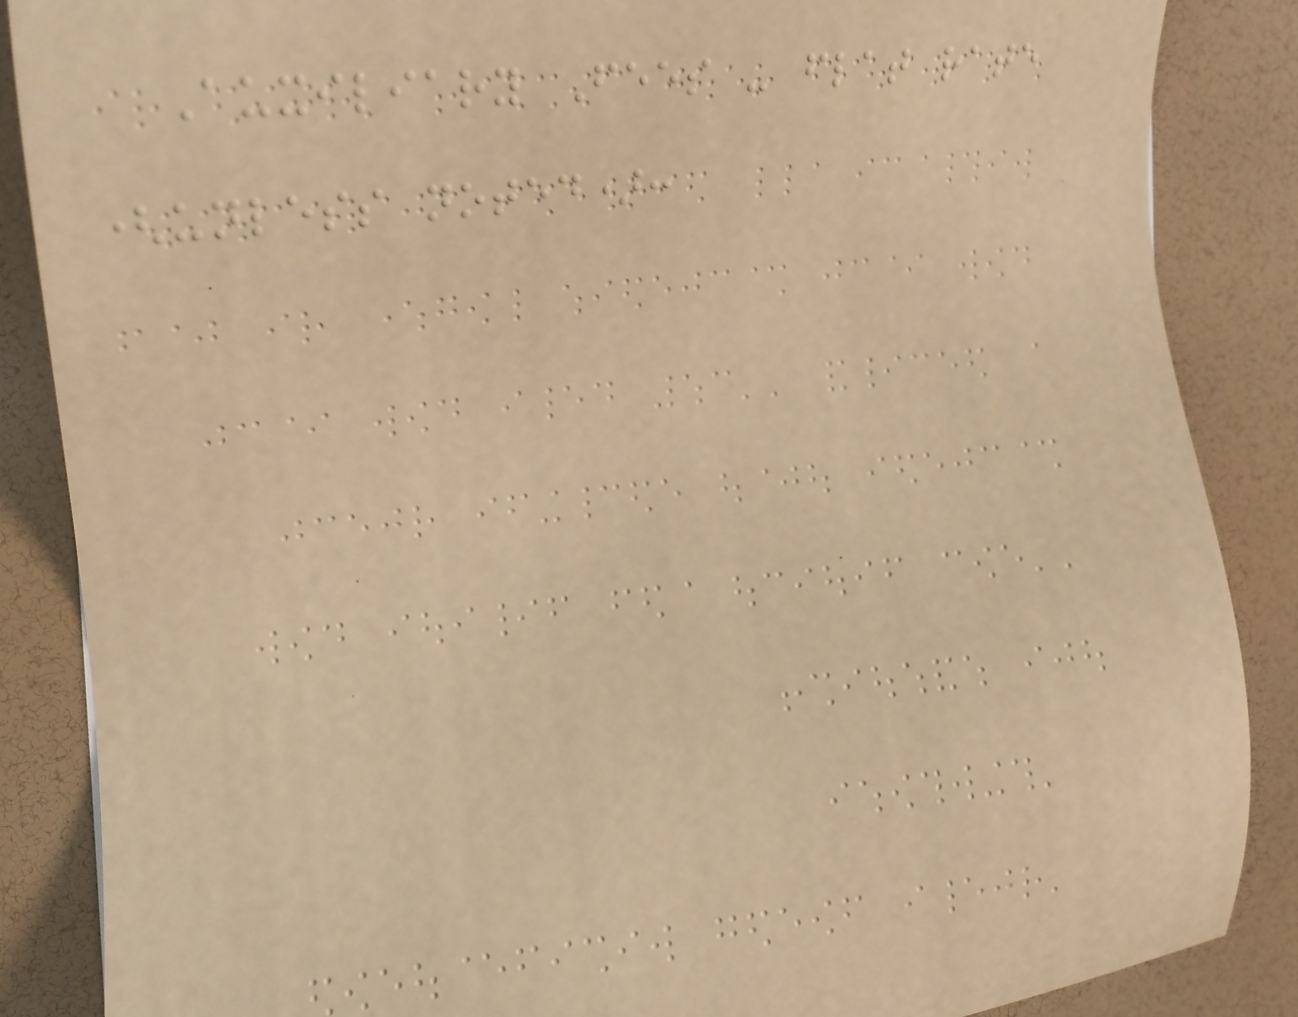Auxiliary Fees - flat rate
(unless noted):
